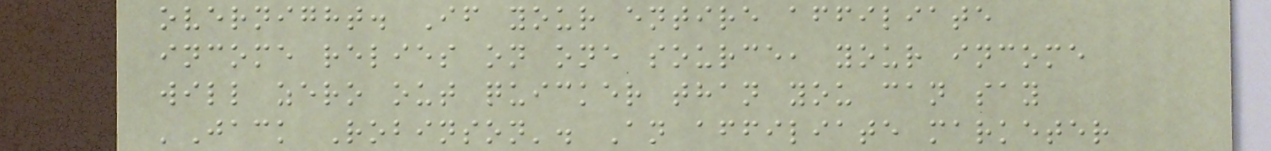overnight. If your entire affiliate
income relies on one source, your income
will zero out quicker than you can say
'Jack Robinson'. An affiliate marketer
